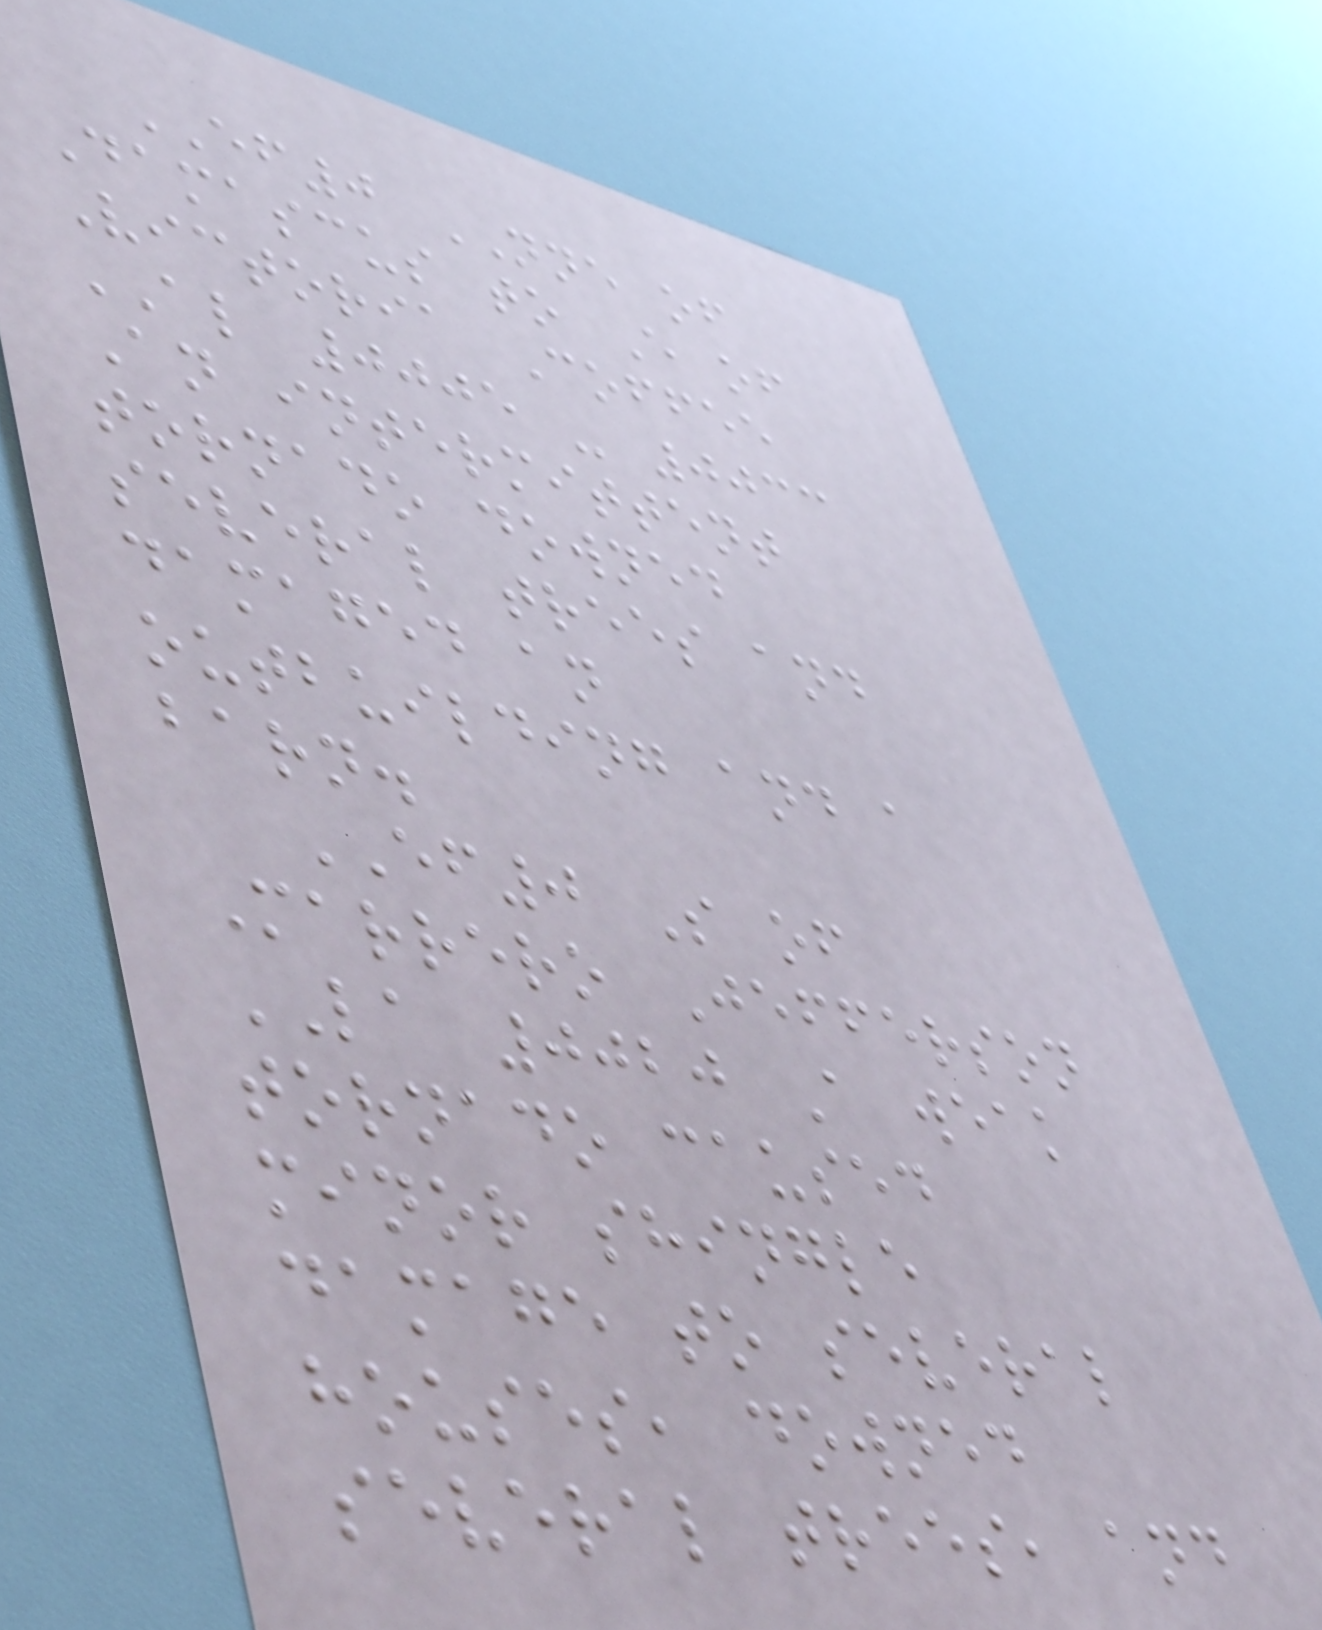EF0 NNE of
Damascus to E of
Victoria Coffee
AL 0005 - 0033
An intermittent
tornado downed
several trees and
damaged an
outbuilding and a
barn.
EF0 S of
Marrero Jefferson
LA 0020 A weak
tornado caused
minor shingle
damage to several
houses, downed
several trees, and
